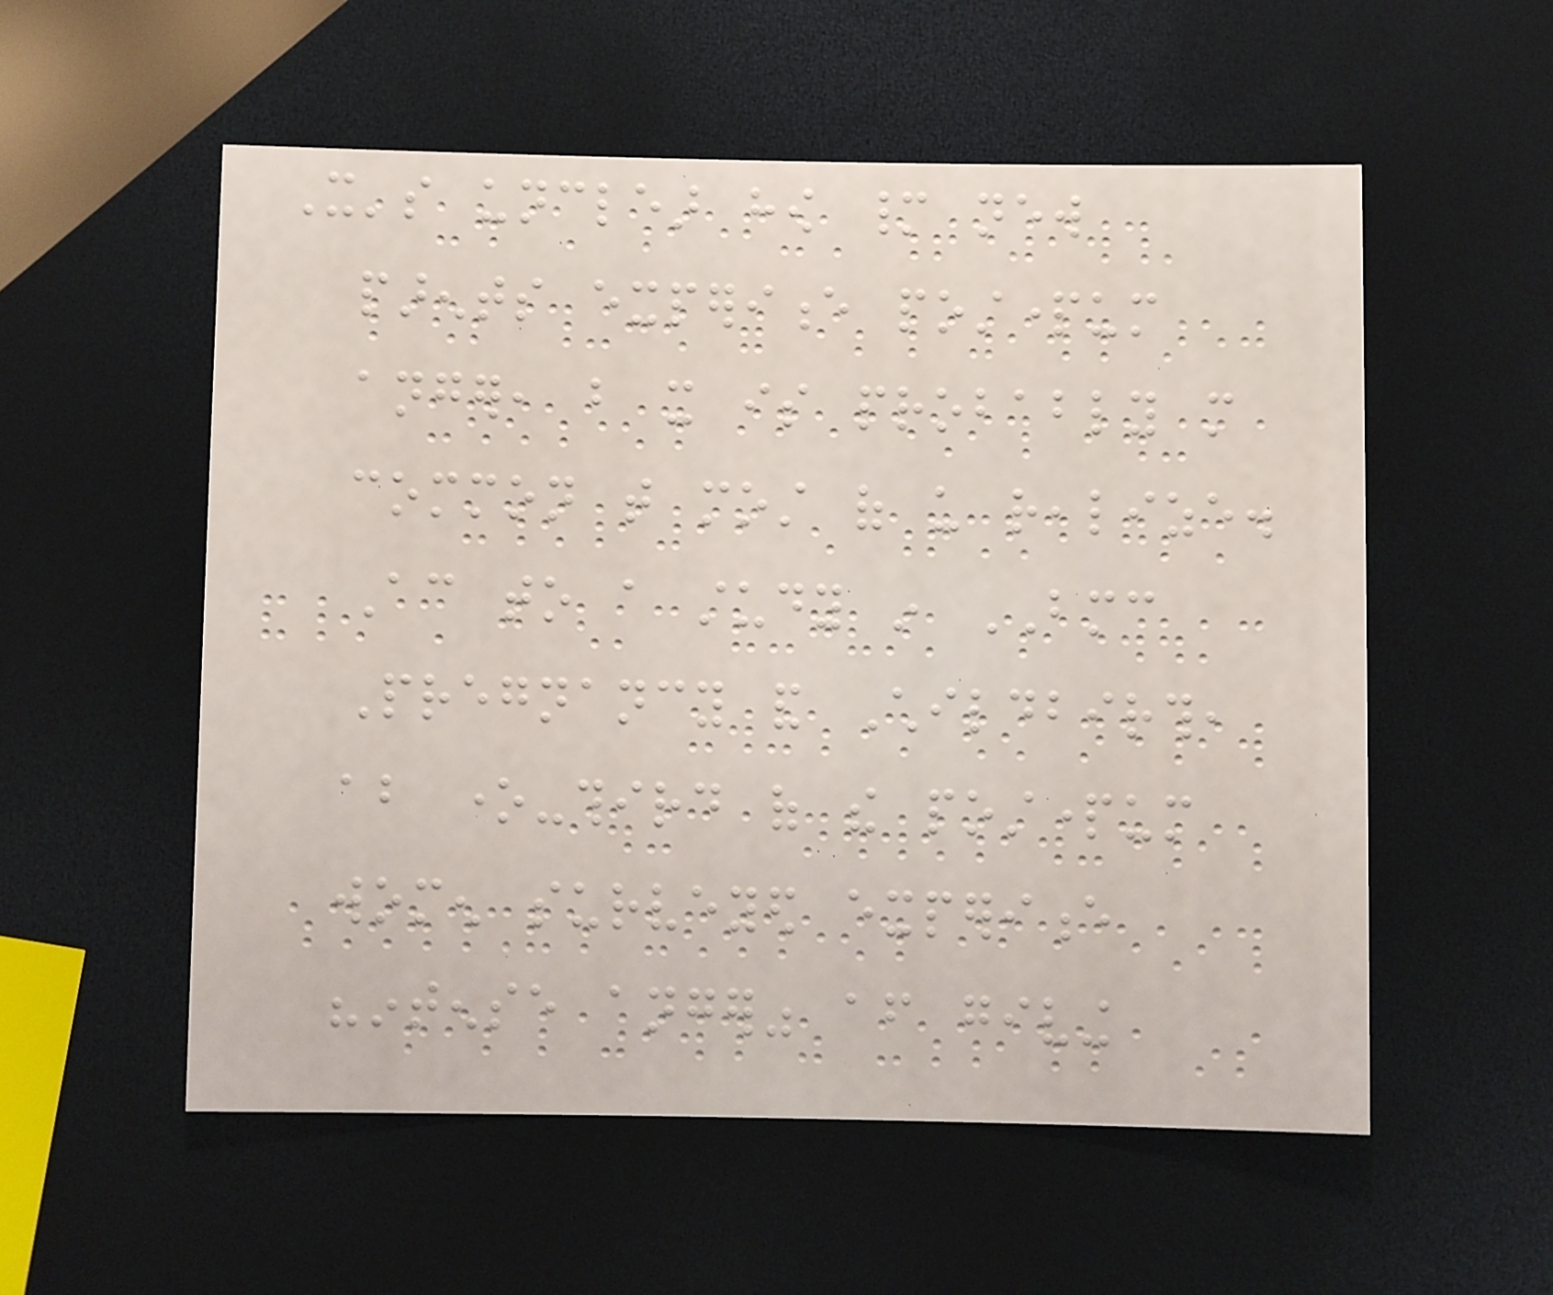It's unclear how many new
parents experience postpartum
anger, but it is probably more
common that most of us realize.
According to a study in BMC
Pregnancy and Childbirth,
about one-third of the postpartum
women surveyed experience
"intense anger" after giving
